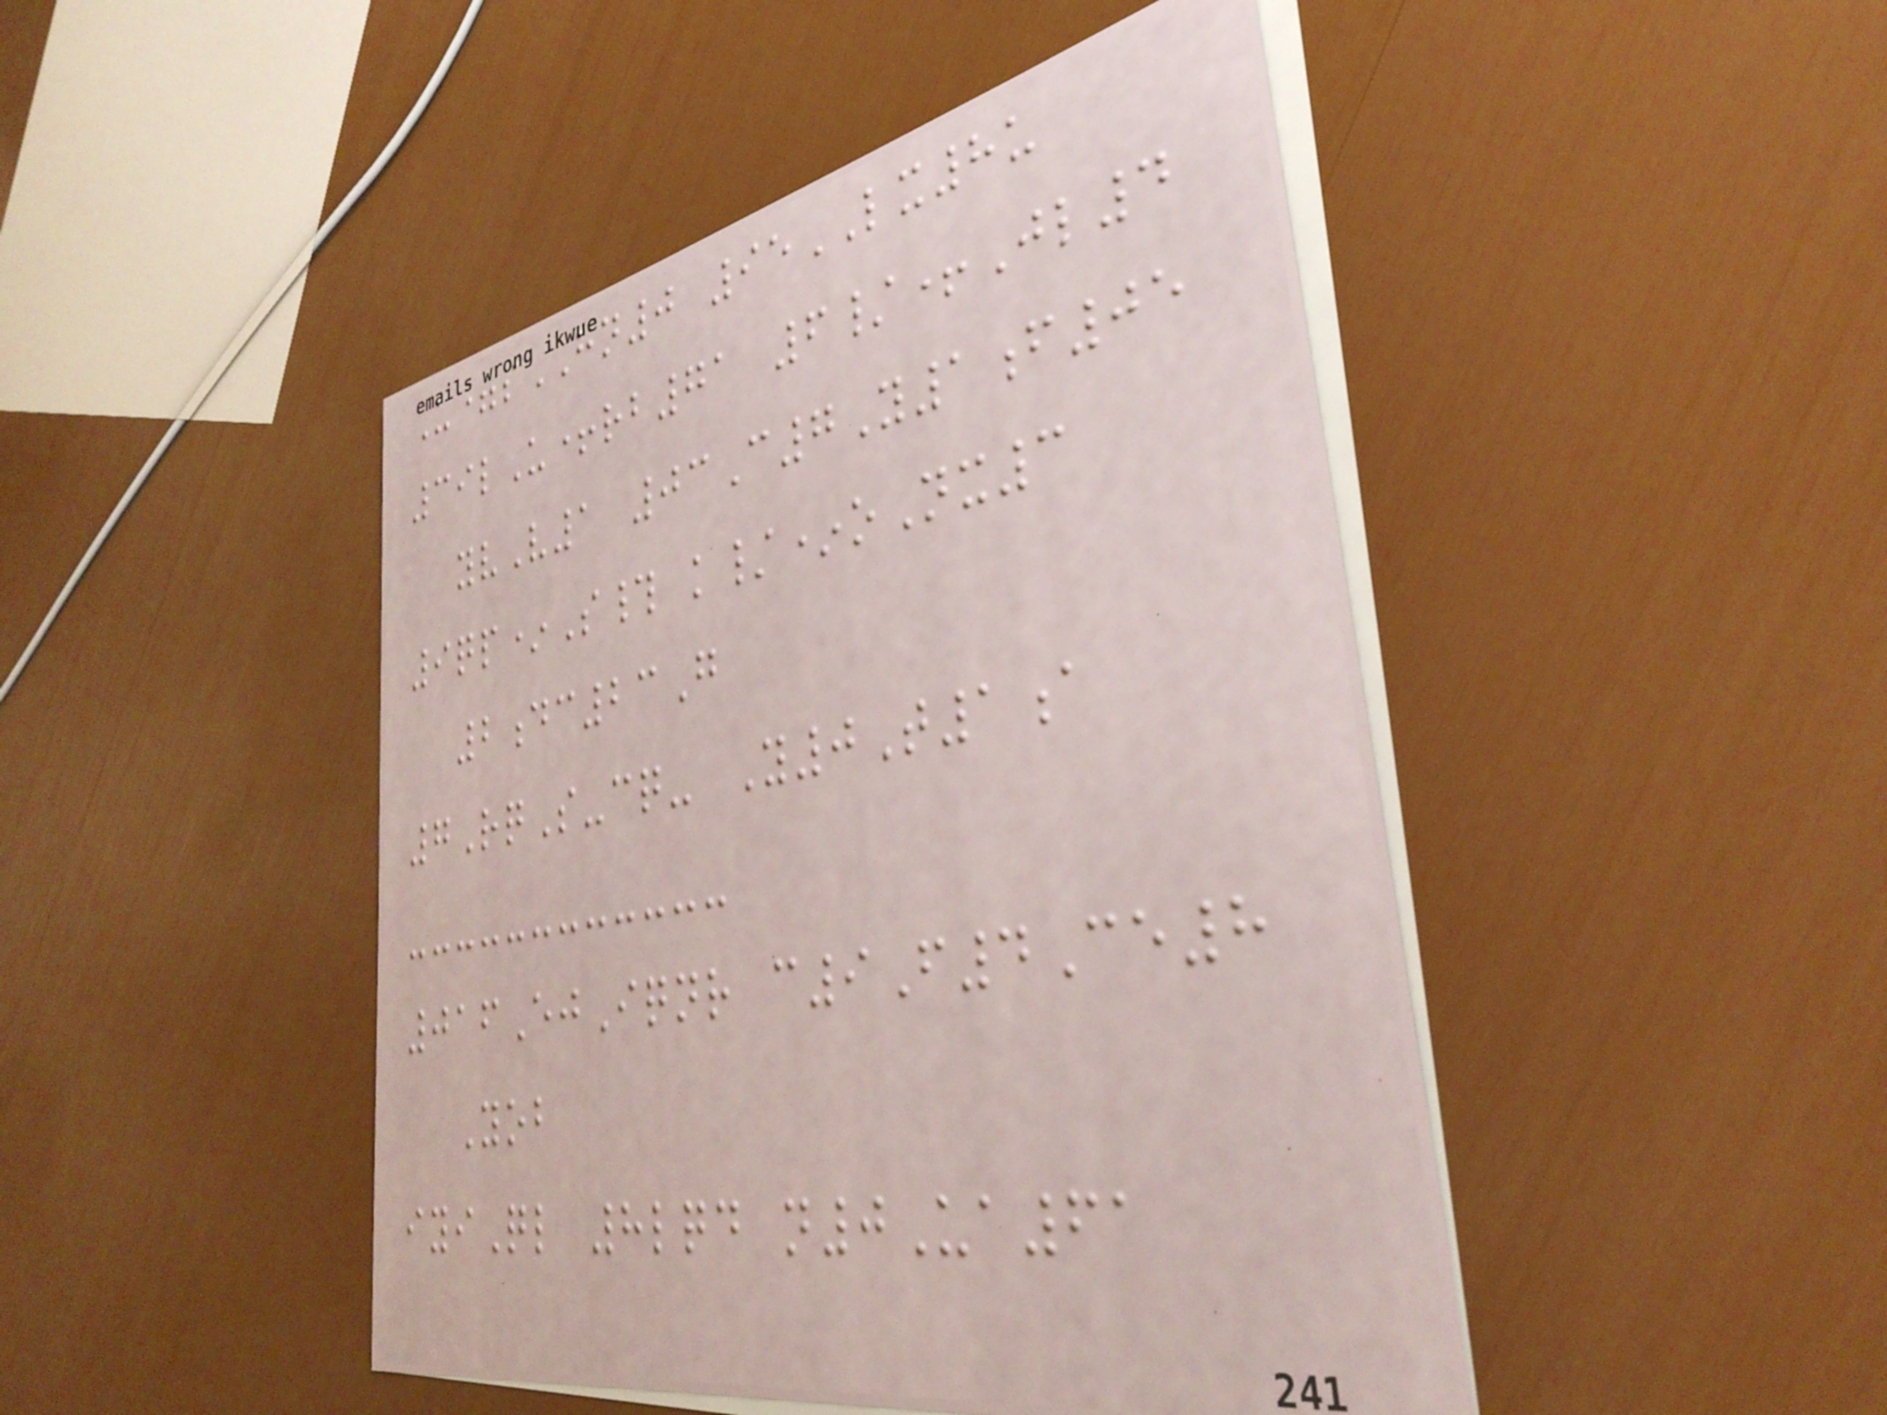U=sHN0 95LX8u
39lU+rb71 6/+Jl4
yvV1 03C7Y1f05
9qp*S# k/*oNx3
2dc23G
7RqS-cq- Y0T1a
016EjIqnr c9F4Ce8
Yob
iyiQl 8lqd n0Ua61
